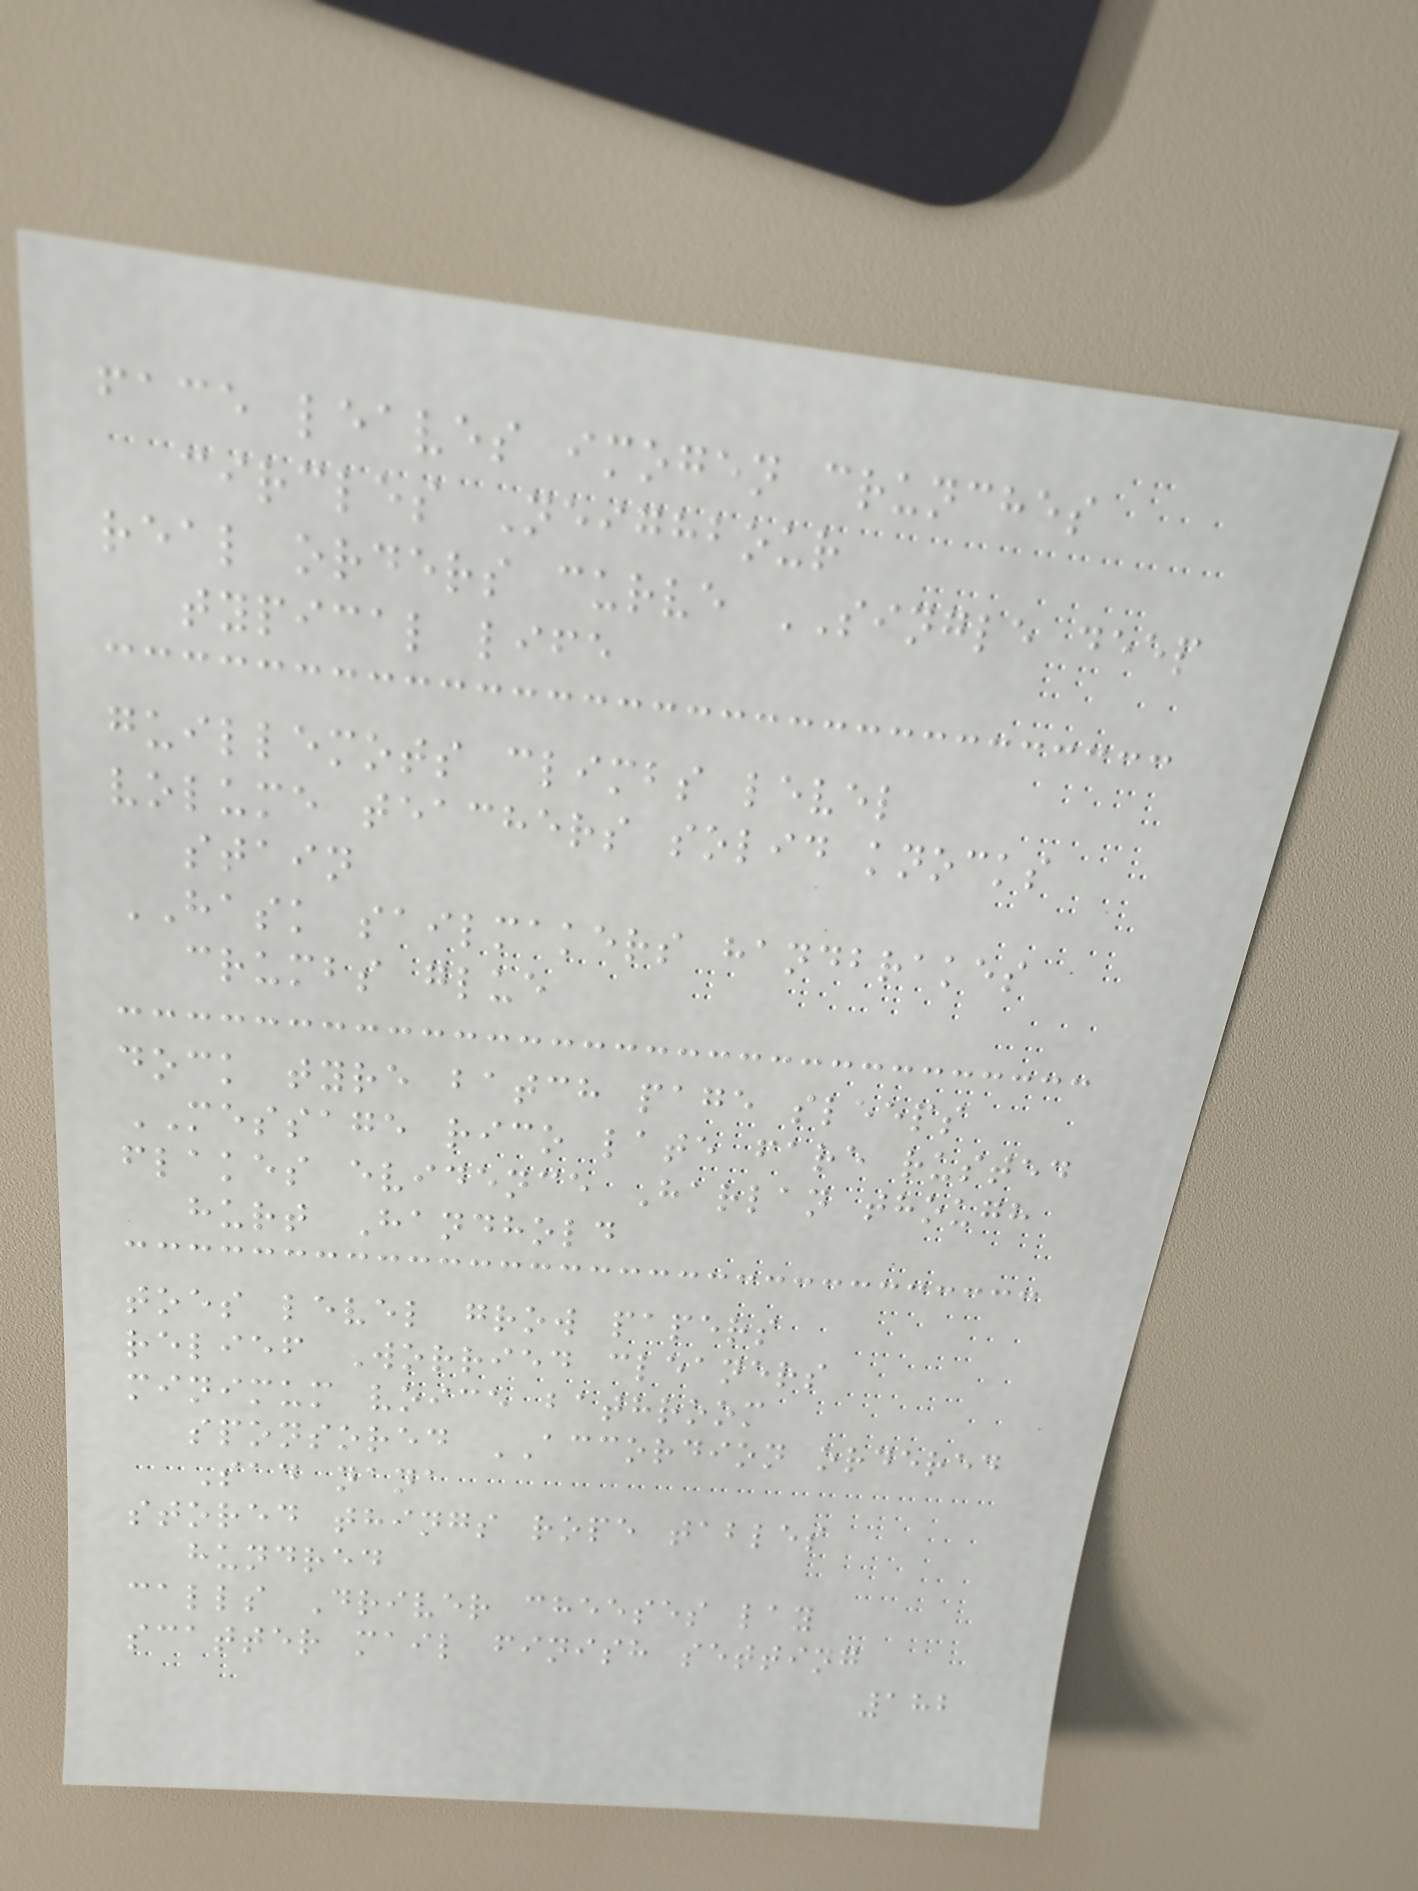face leaves imogen crunches
circles Neighbour
real orders curve SINGLE deep
typical life
guillemots climbs level
volume teachers solid knocks
stain
HASK sailmakers handbrakes
crumbs glue
dock tyre batch page sleeps
MESSAGE rico late fare rusted
flakes evidence Harlan though
hurt Handhold
toes level grow papers
relief Worried cleaners
minimum voice bathroom
sponsored ACCORDION ordered
Sad nana
stored things rope tables
hundred
calls Driver cheeses lay
scatter mail finish setting
182
